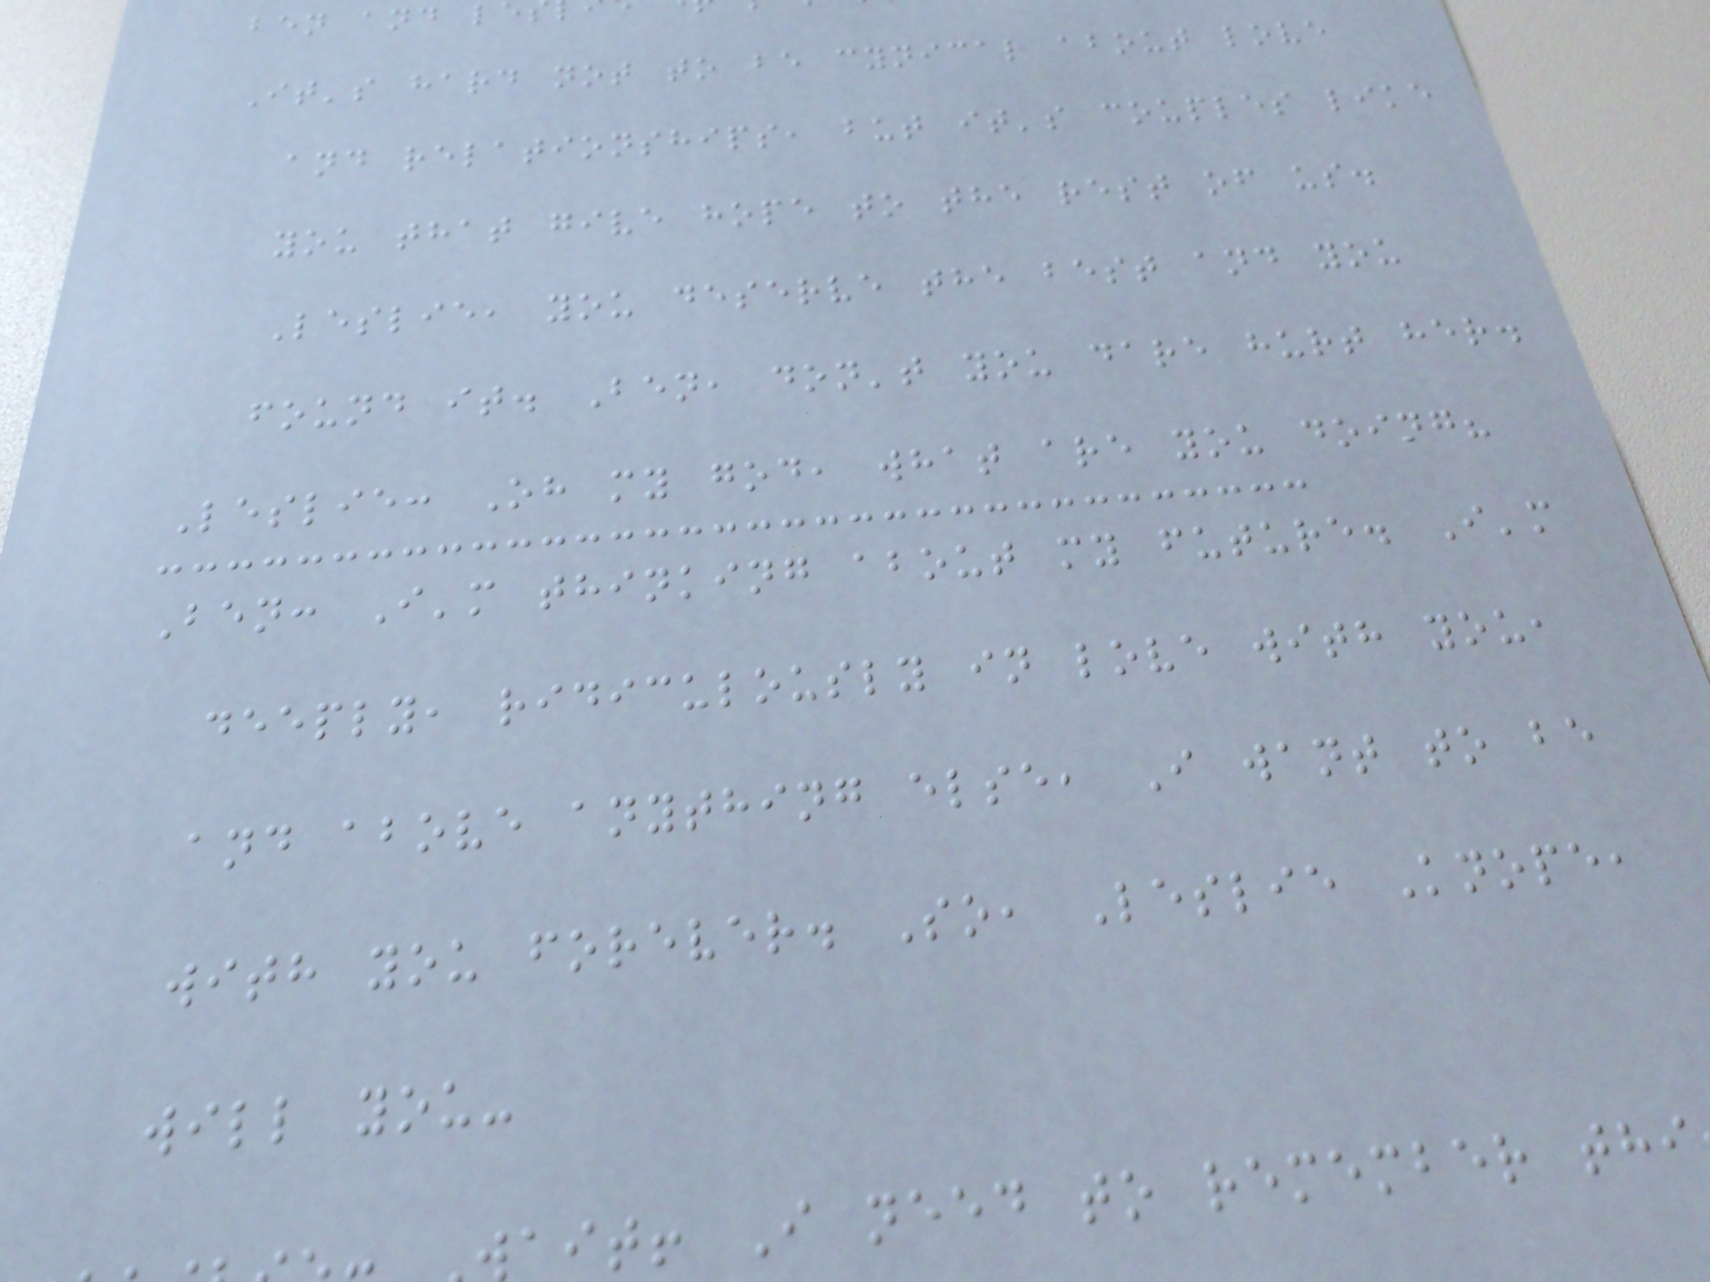ben and le
It's hard not to be cynical about love
and relationships, but it's couples like
you that give hope to the rest of us.
Leslie, you deserve the best and you
found it. Ben, don't you dare hurt her.
Leslie: Oh my god, what are you doing?
Ben: I'm thinking about my future. I'm
deeply, ridiculously in love with you,
and above anything else, I want to be
with you forever. So, Leslie Knope,
will you-
ait! I need to remember thi
